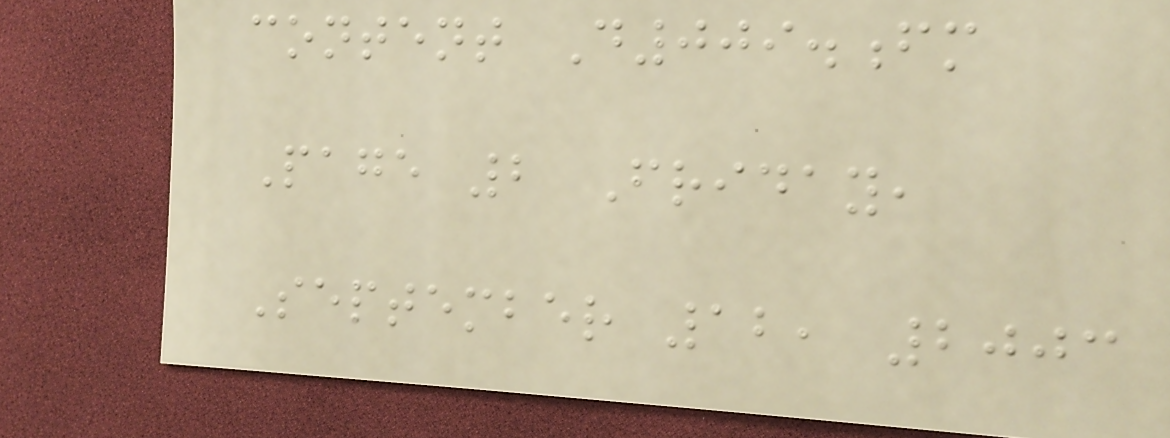content D009.fm
Page 2 Friday,
September 12, 2003
